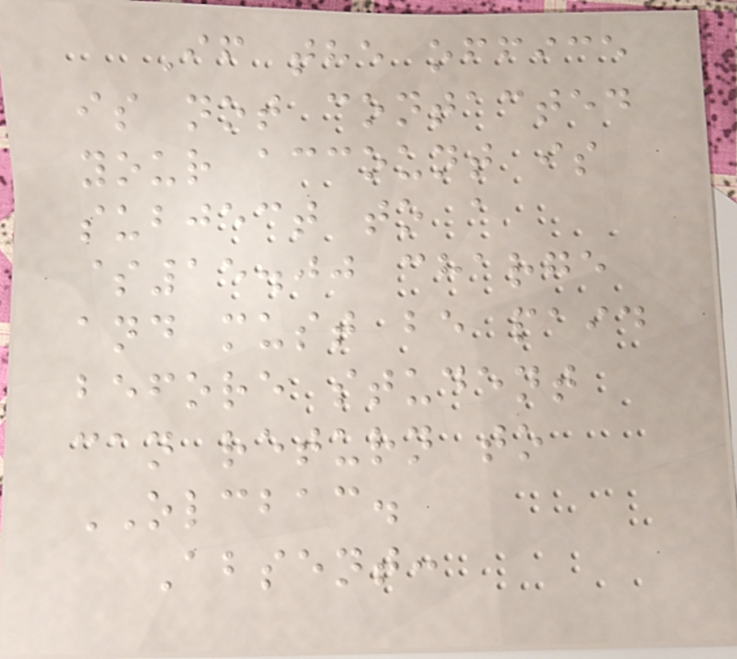If the office
is not contacted
your account is
subject to a
$15.00 charge
and must be paid
before student
can return to
OLCBAC.
Absent:
